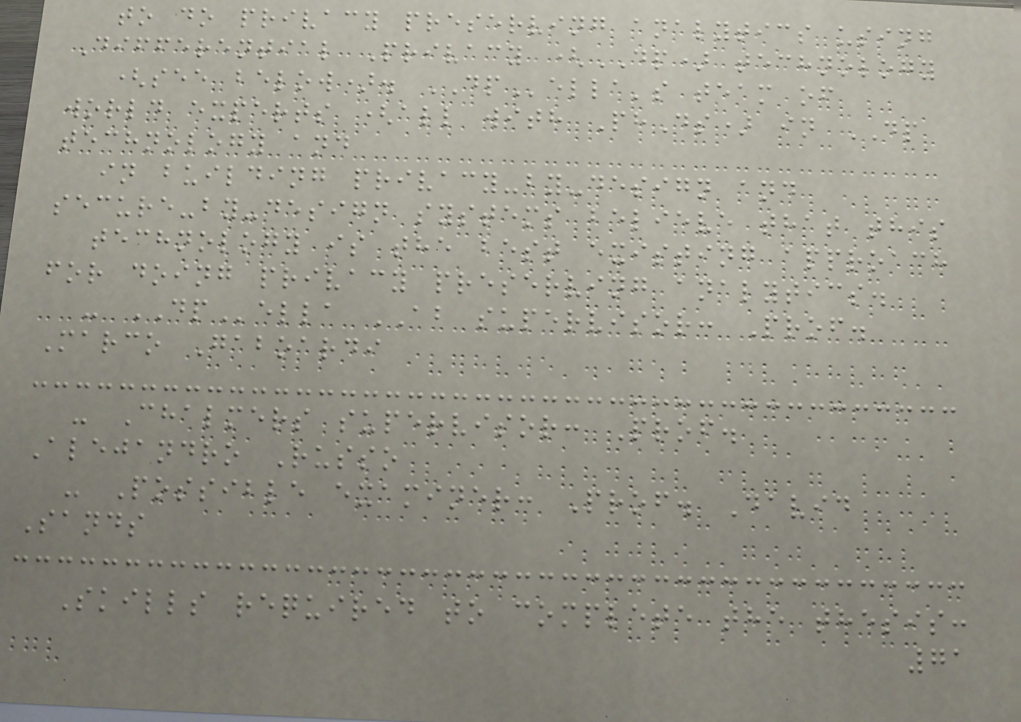to do privacy preserving analytics using
Differential Privacy (DP) technology
(see below). DPella's team of
world experts (all with PhDs) in DP
technology and
in building privacy-by-design and
secure-by-design systems believe that this
technology is the best existing approach
for doing privacy preserving analytics.
- DPella AB supervisor: Prof.
Marco Gaboardi
- Chalmers supervisor: Prof.
Alejandro Russo
- Possible examiner: Prof. David
Sands
Skills required to complete the thesis:
71
